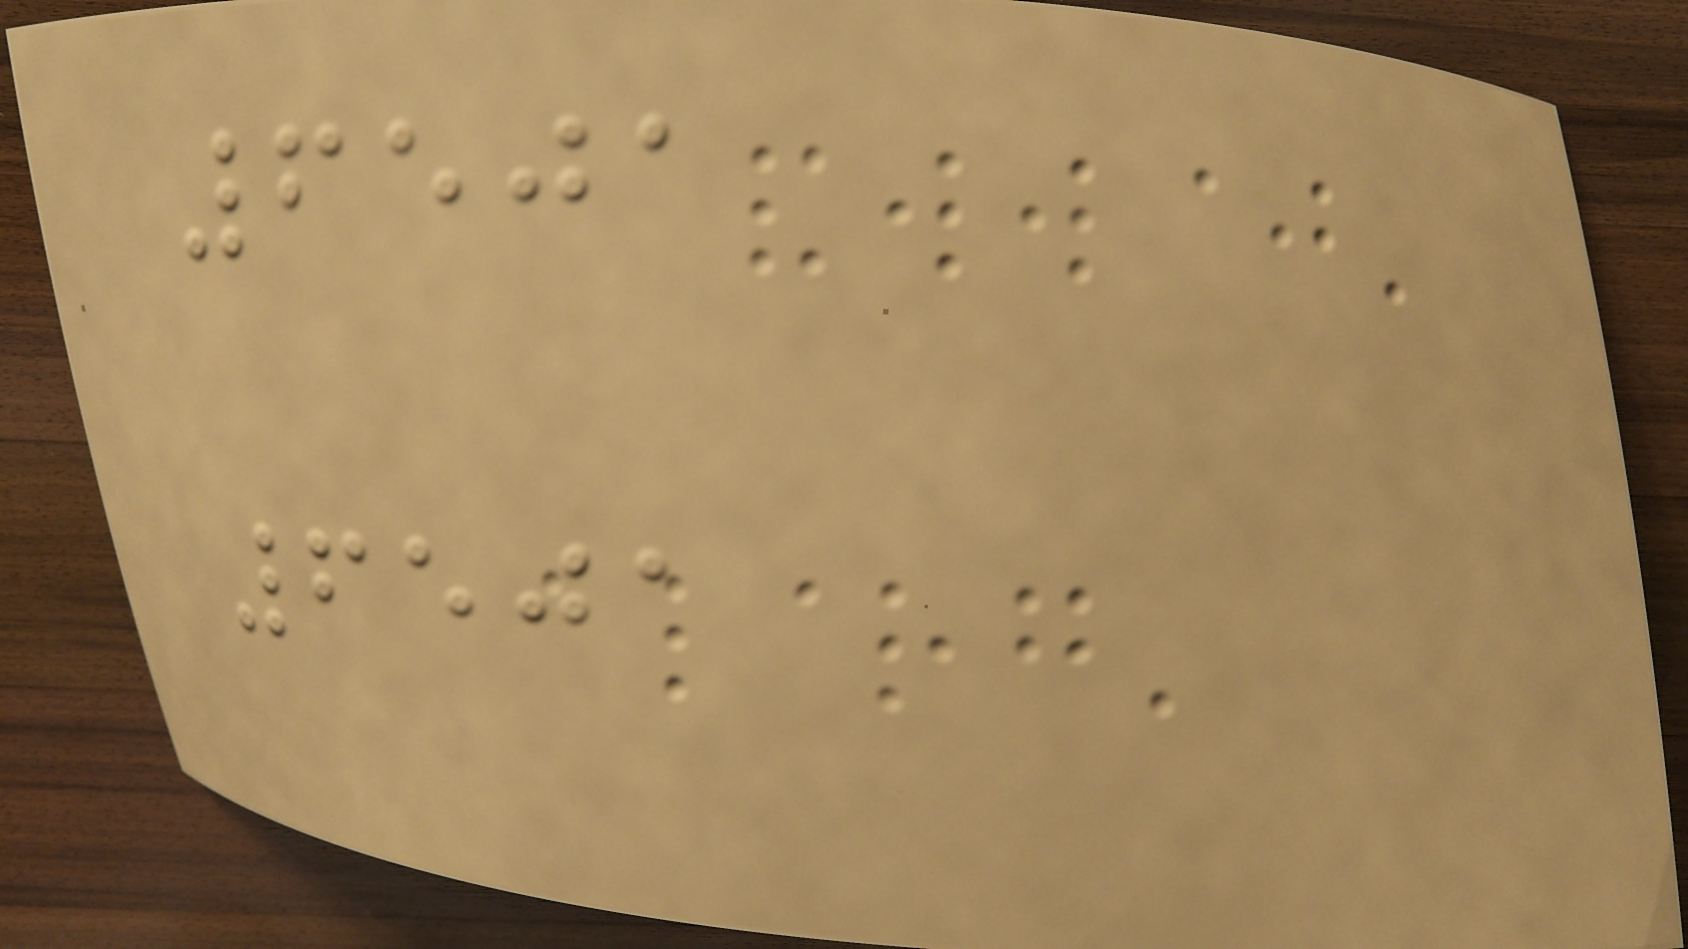6501
6501
